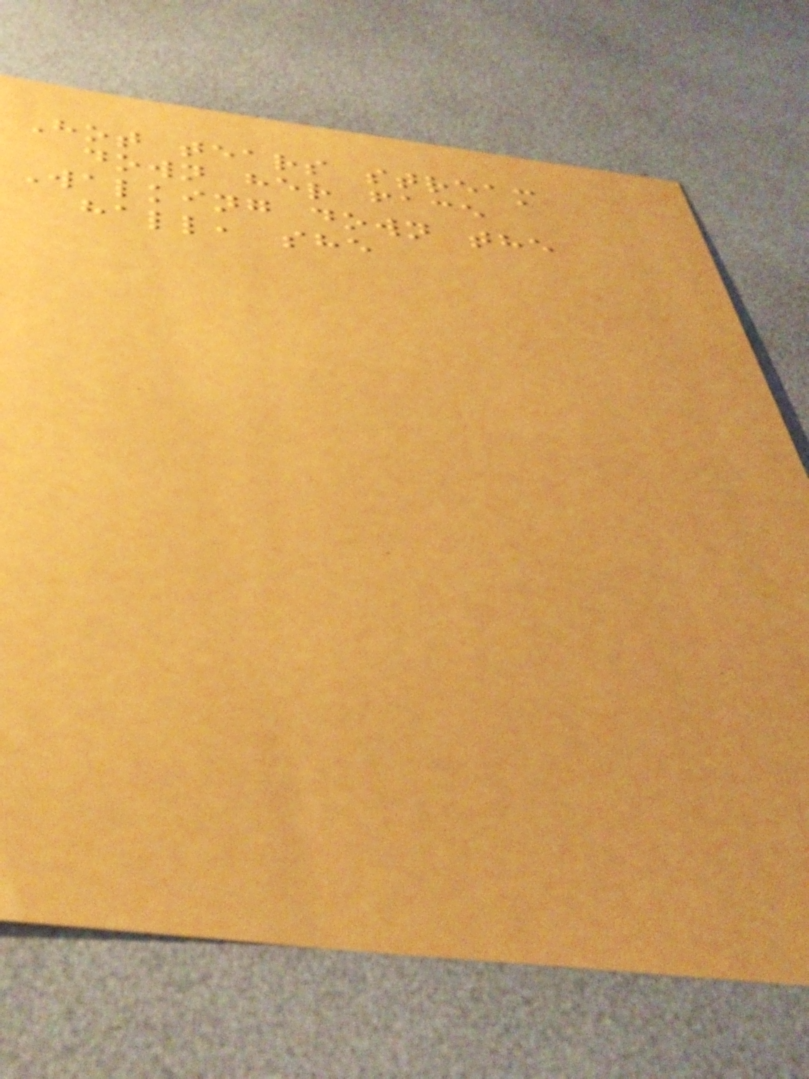Hot tears stream
down her face
Walking down the
hall, she
